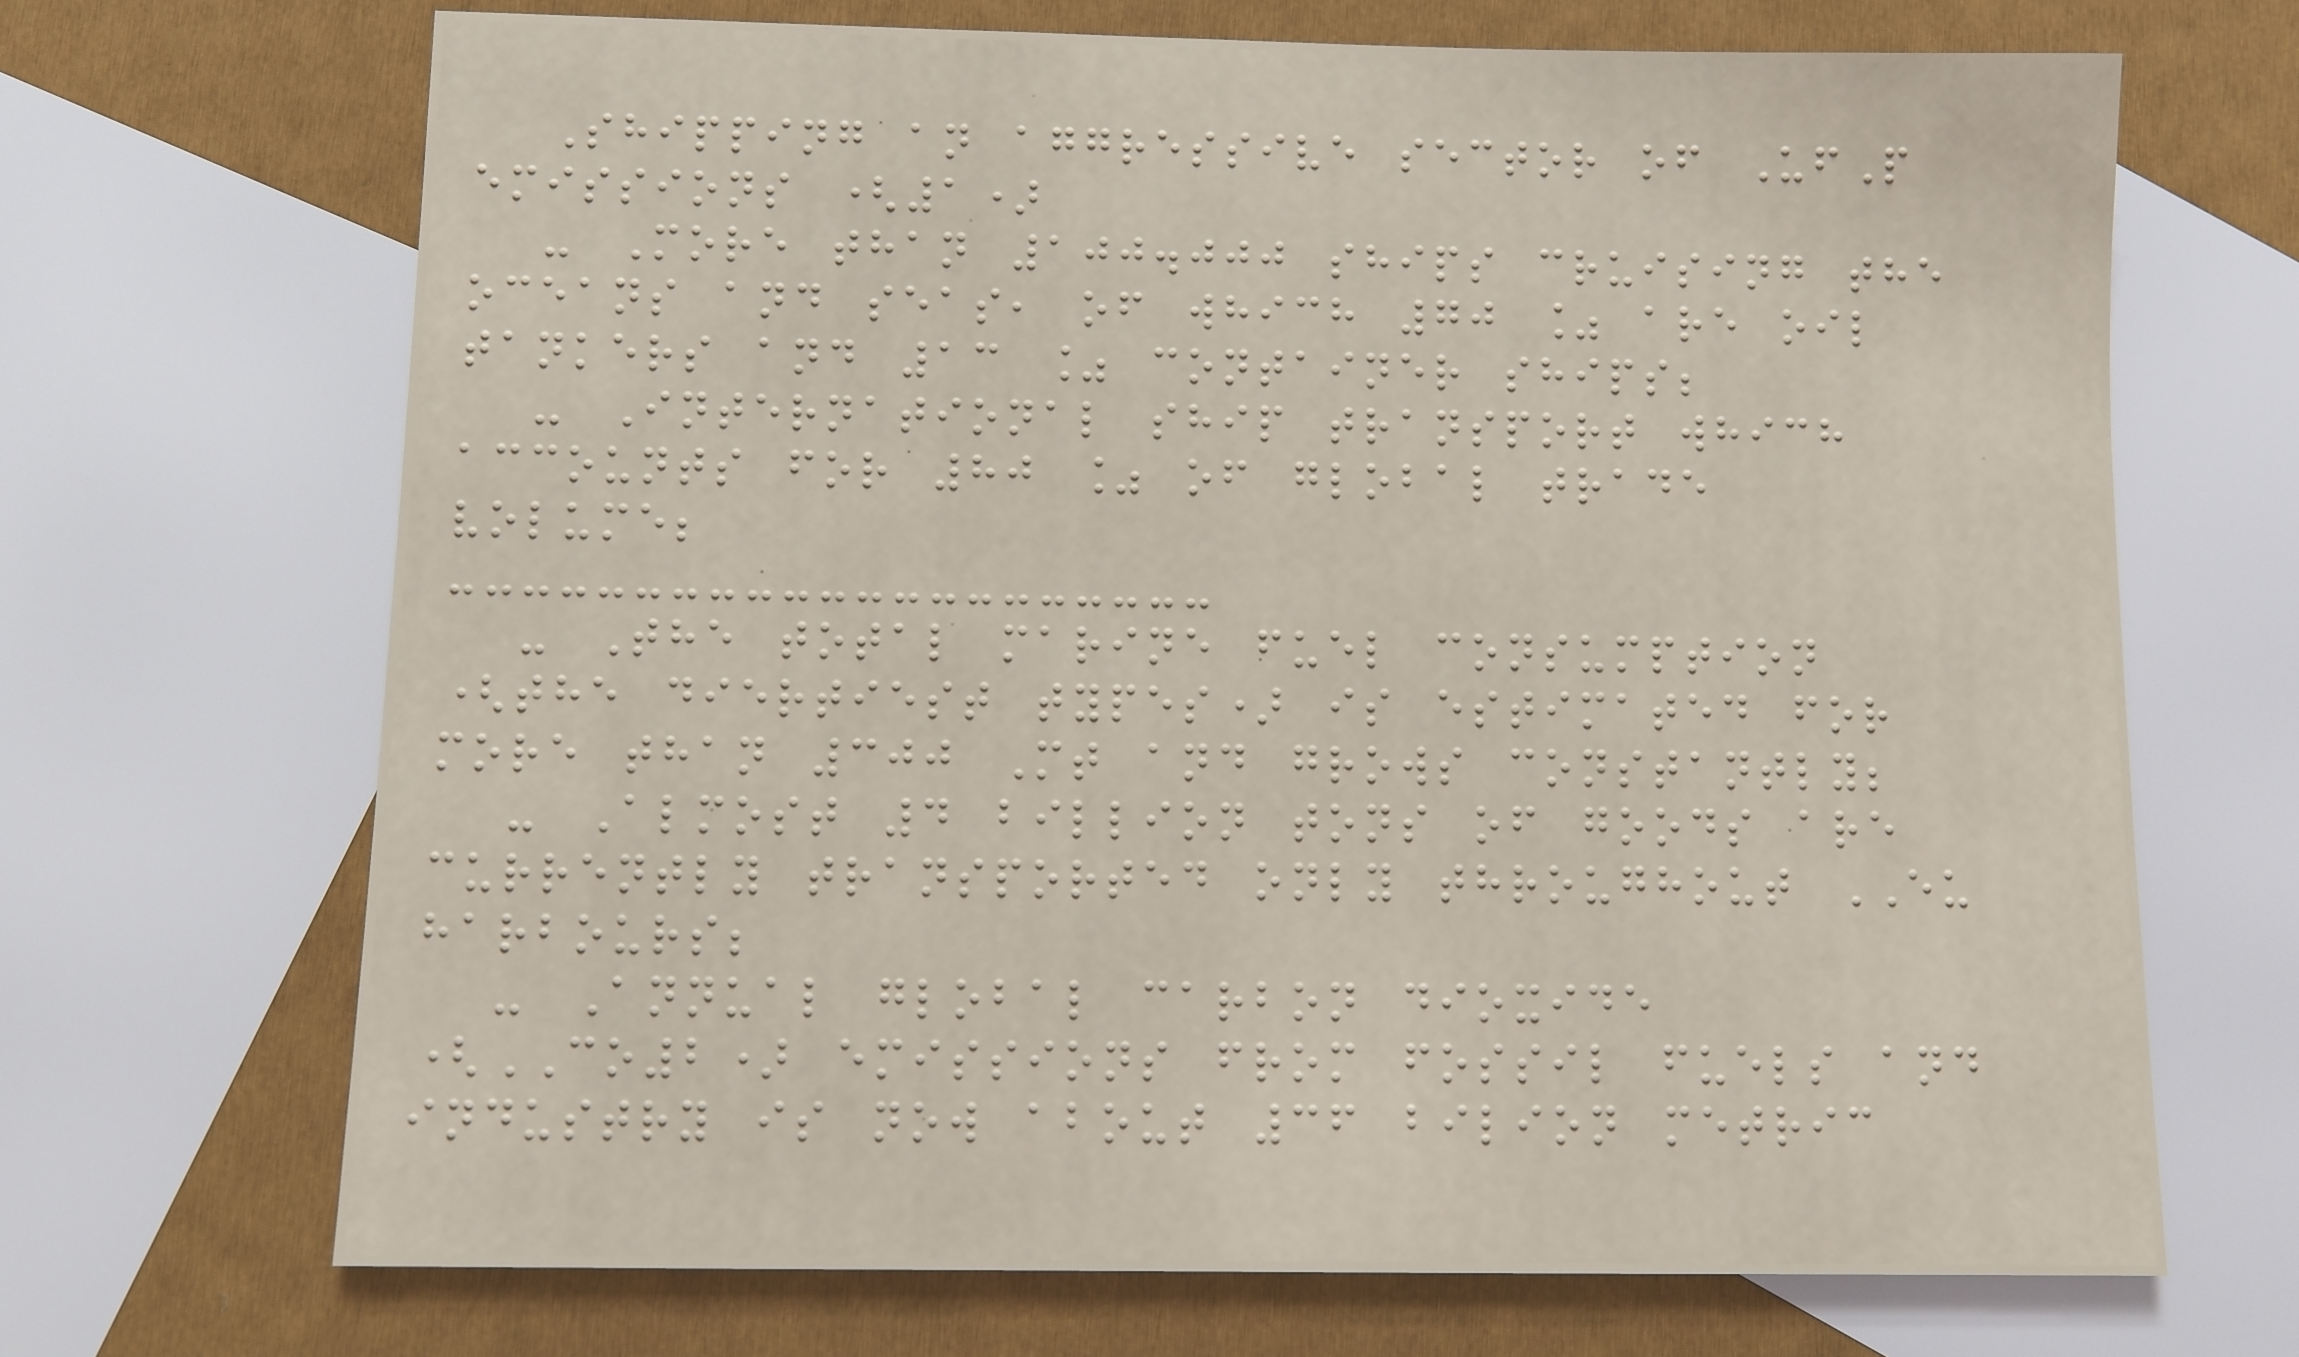Shipping an aggressive sector of UfP
emissions (1)
- More than 100.000 ships cruising the
oceans and seas, of which 70 % are oil
tankers and 13 % container ships;
- International ship transport which
accounts for 80 % of global trade
volume;
- The total marine fuel consumption
(the diertiest types) is estimated for
more than 300 Mt and grows constantly;
- Almost 4 billion tons of goods are
currently transported only throughout EU
harbours;
- Annual global carbon dioxide
(CO2) emissions from fossil fuels and
industry is now about 36 bilion metric
